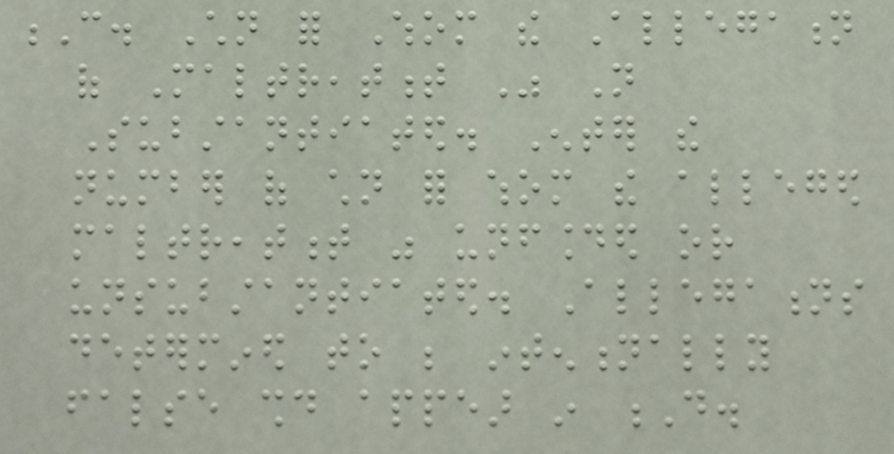C. Children for Whom the Allegation
of Maltreatment Was Not
Substantiated. Enter the
number of children for whom the alleged
maltreatment was unfounded or
unsubstantiated. Allegations
determined to be intentionally
false should appear in D.
